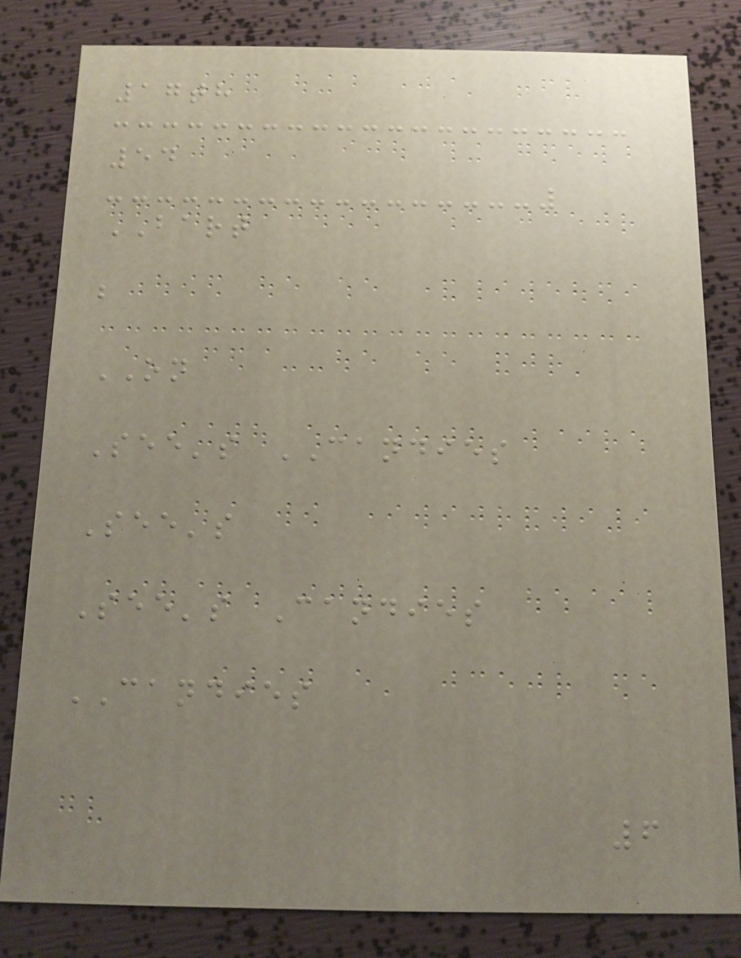17th
54
BART
b
ON
See's CANDIES
See's
See's Candies
CANDIES
6
